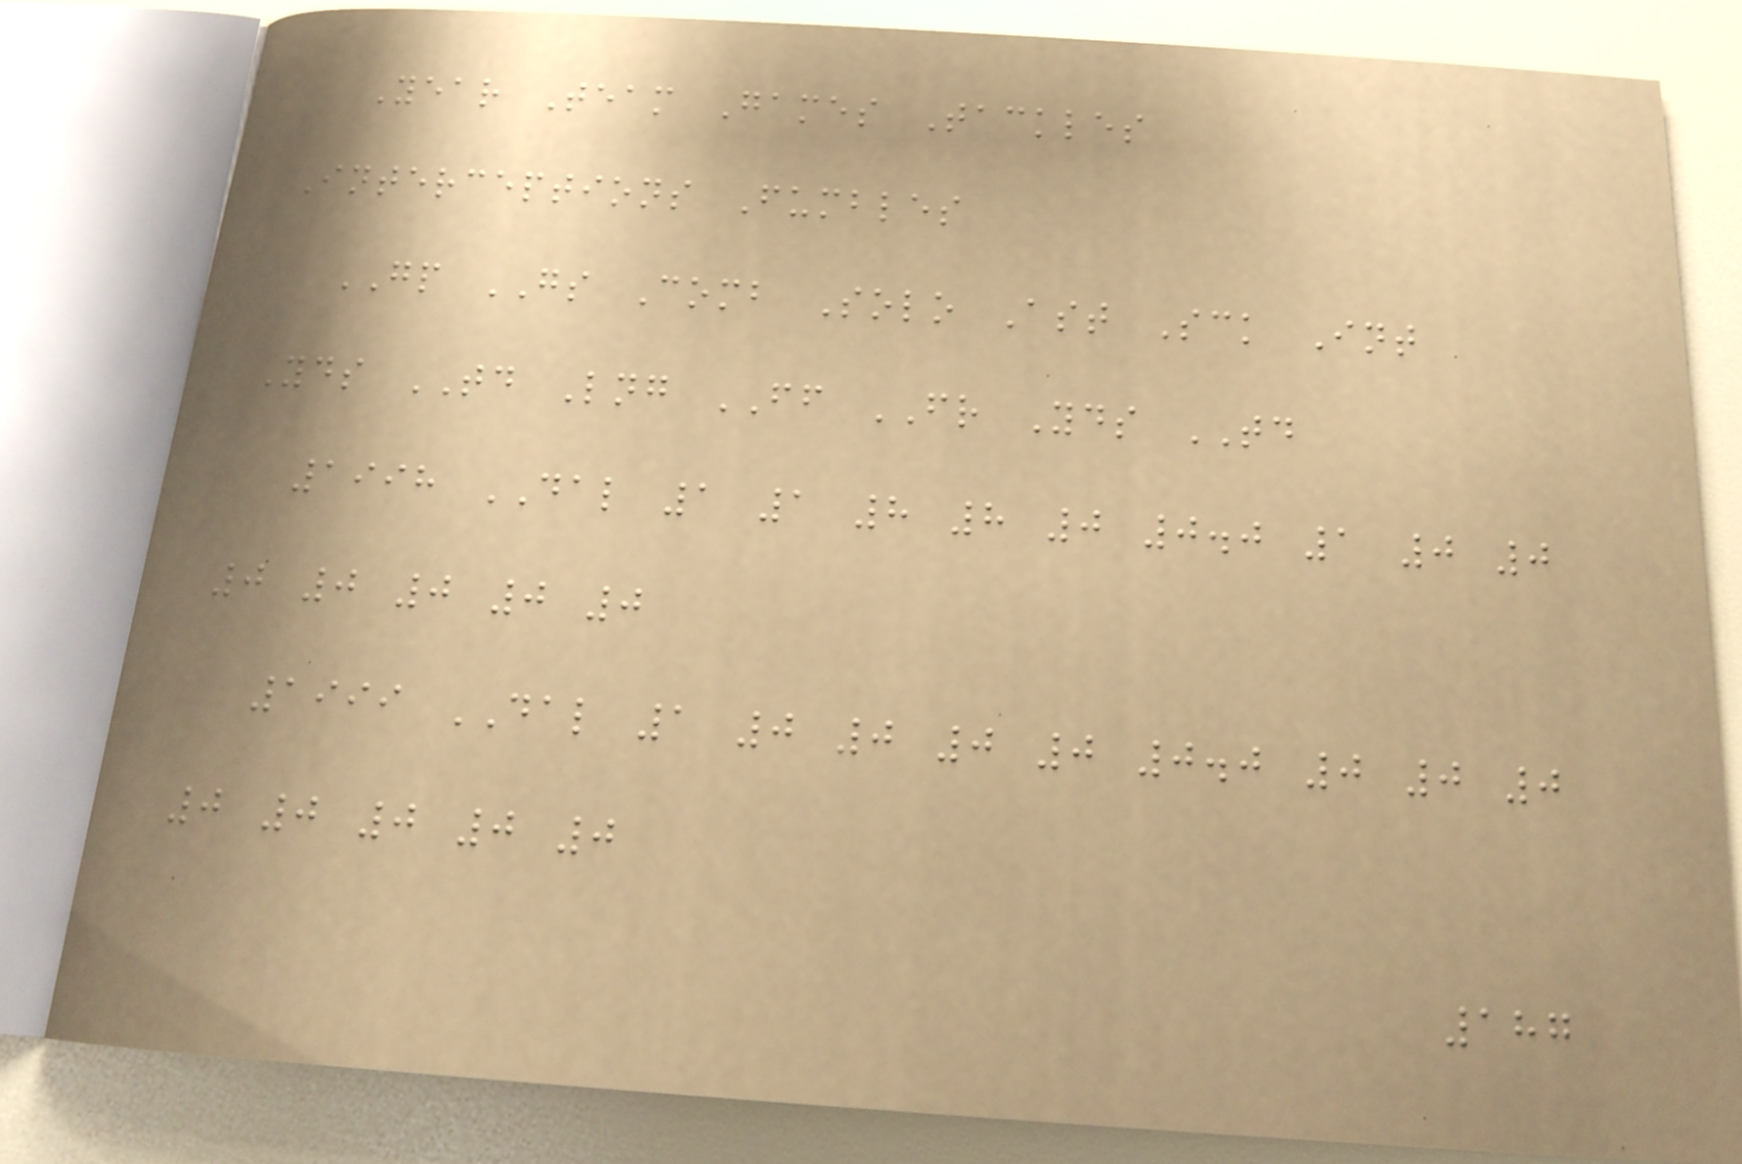Year Team Games Tackles
Interceptions Fumbles
GP GS Comb Solo Ast Sck Int
Yds TD Lng FF FR Yds TD
1998 DAL 1 1 8 8 0 0.0 1 0 0
0 0 0 0 0
1999 DAL 1 0 0 0 0 0.0 0 0 0
0 0 0 0 0
187
